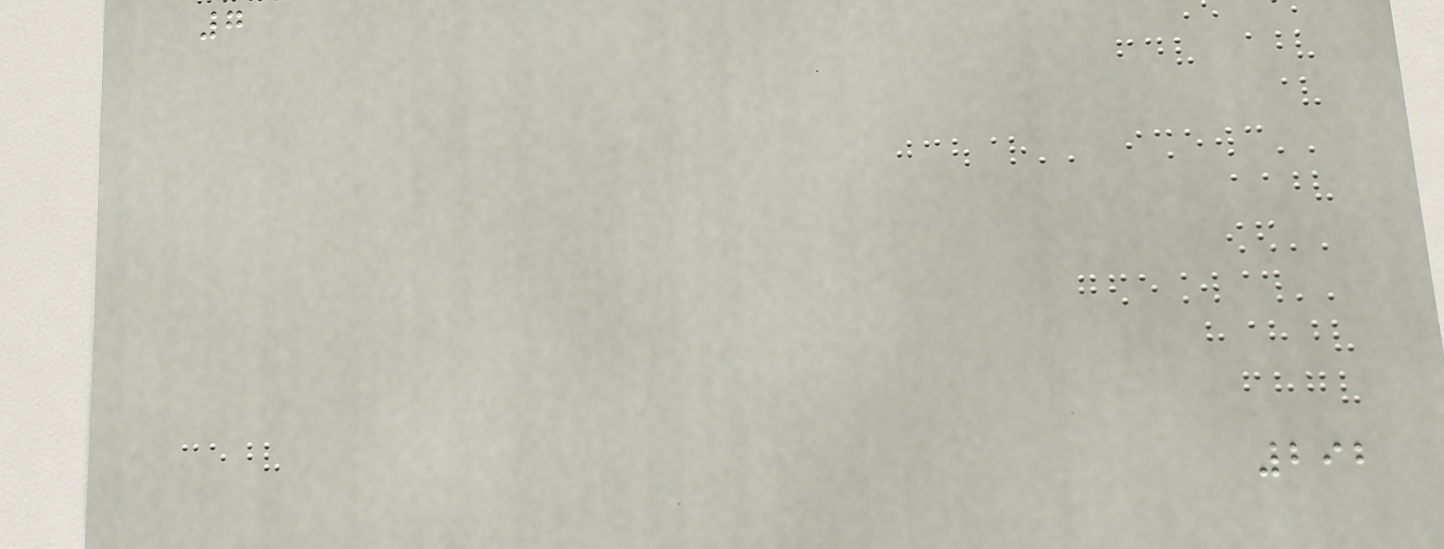7
292
